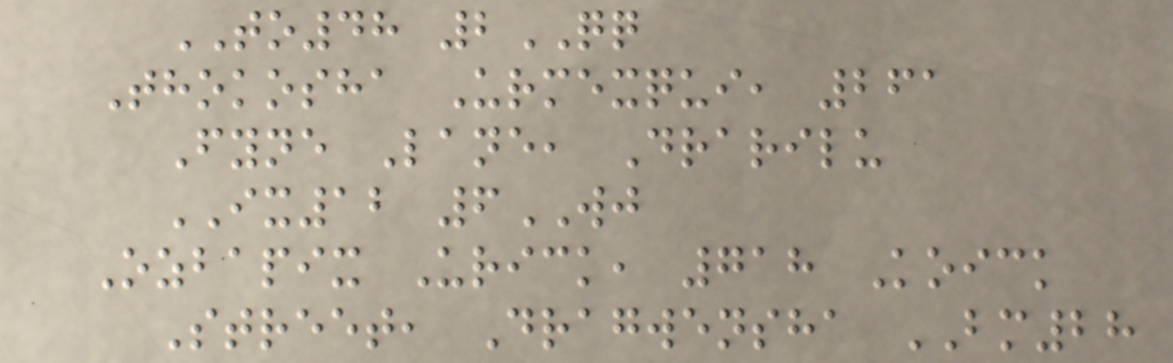TO48 2QQ
Thokosha Urmexqui, 261
Fyne Lane, Drarilu
IX12 6WJ
Ozbapix Urick, 718 Koick
Street, Dragwensha BM28
